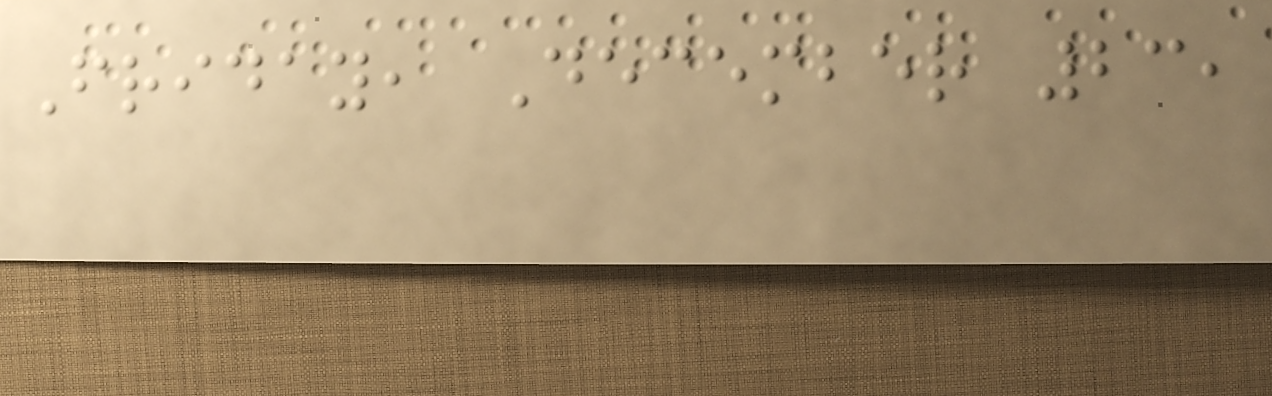Friday, December 23,
